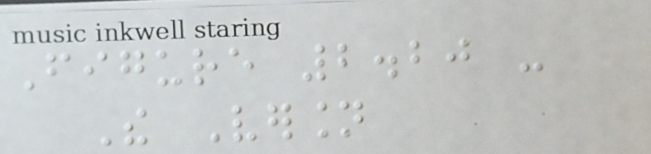Figure 2.20 -
The Version
